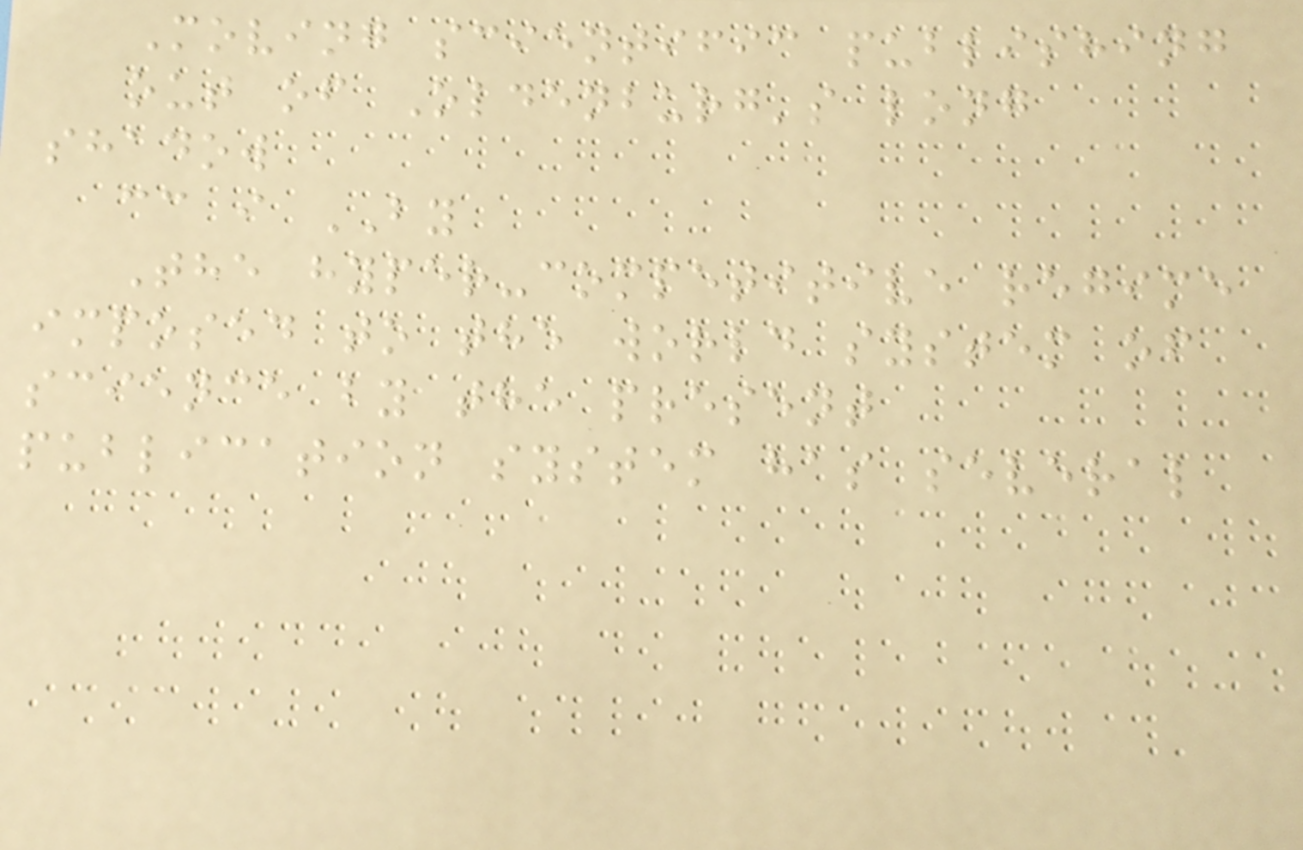Moving scientific publishing
out of Oldenburg's long
shadow
cc i BY
The hyper-competitive regime
imposed to the world system of
science by the present
publication system has several
